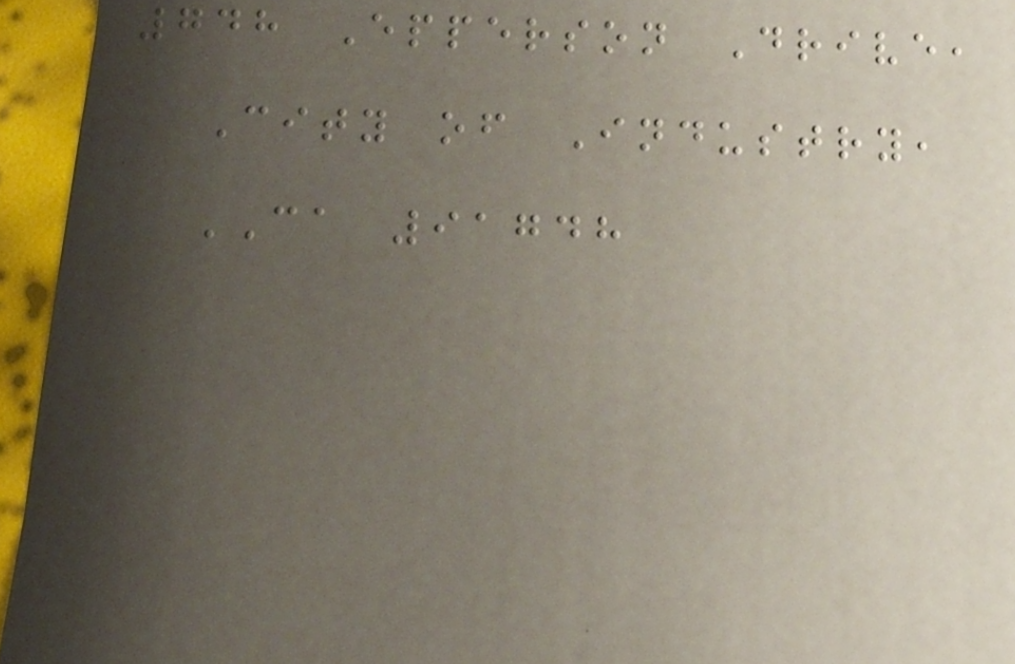748 Epperson Drive,
City of Industry,
CA 91748
